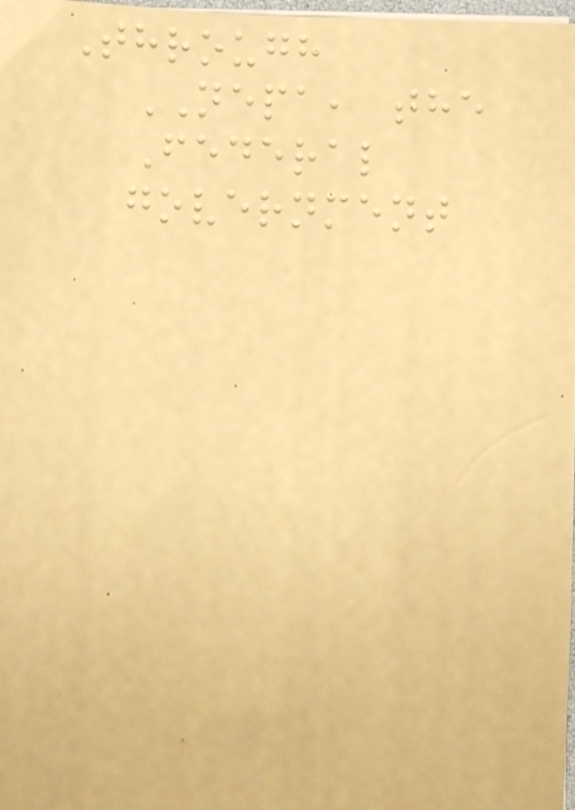Through
NEPA, the
Federal
government
